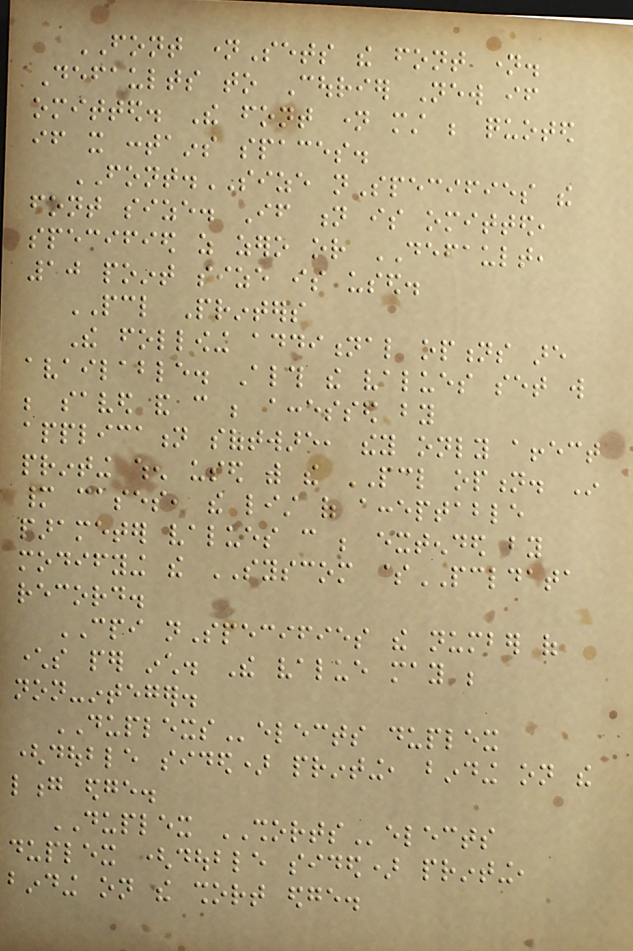FONT nameSets the font name.
Defaults to Courier New if
omitted. The font name must be quoted
if it contains spaces.
FONT.SIZE nSpecifies the
font size. If n is omitted,
specified as zero or DEFAULT,
10 point size is used.
PCL Printers
The following additional options are
available. Although the values set will
be saved and can be accessed by
application software, they only affect
printing when used with the PCL option. In
many cases, the list of acceptable
parameter values can be extended by
modifying the SYSCOM $PCLDATA
record.
CPI nSpecifies the number of
characters per inch. The value may be
non-integer.
DUPLEXSelects duplex
(double sided) printing, binding on the
long edge.
DUPLEX SHORTSelects
duplex (double sided) printing,
binding on the short edge.
